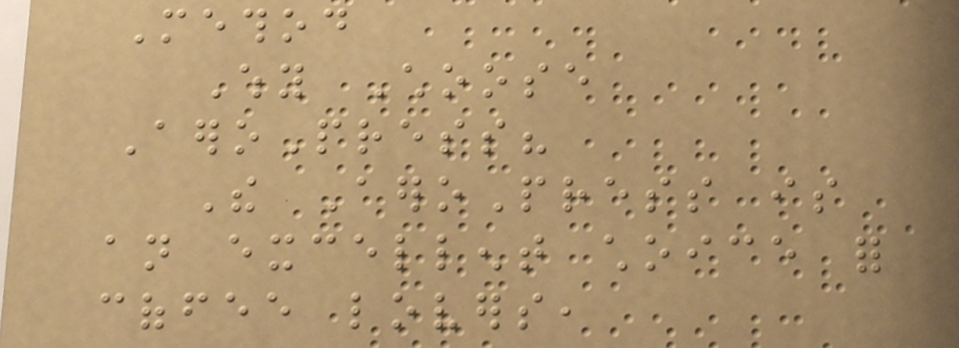Method
Why Choose
AeroPress?
The AeroPress is
an excellent choice for
coffee lovers,
